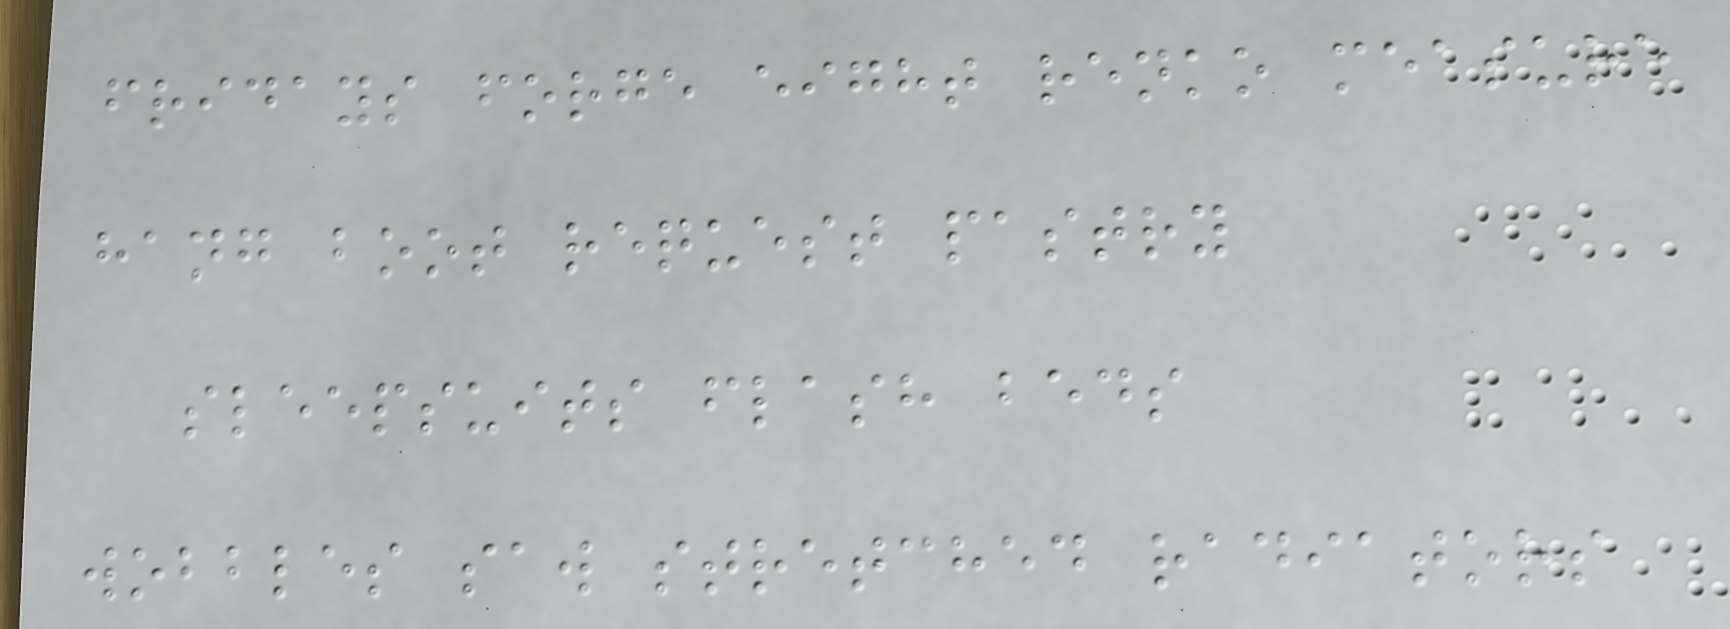fridays forge eight renko measure
hang boot request pastry
sleepsuits flash beds
wobbles saw stretched radiators
